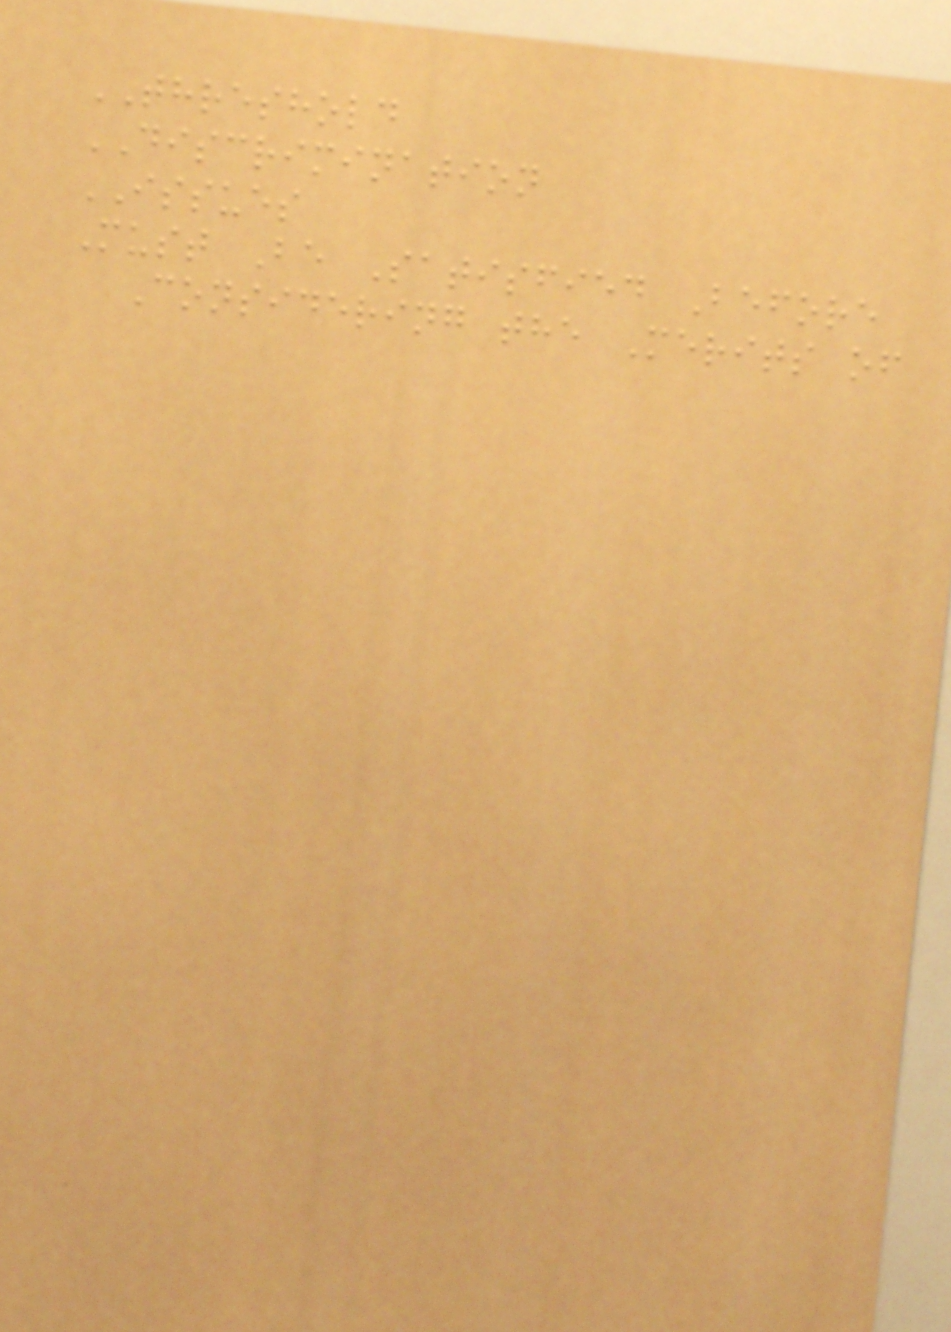THRESHOLD
DISCRIMINATION
ISSUES
Must Be Satisfied Before
Considering the Merits of
